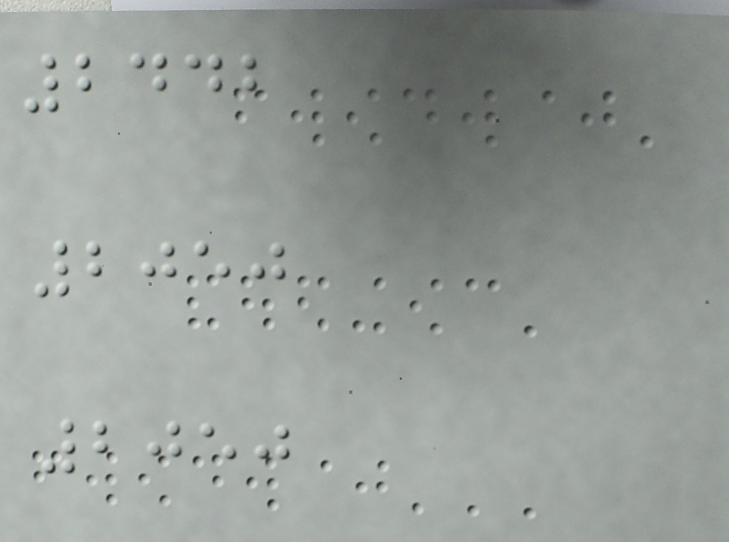2442
2050
2050
